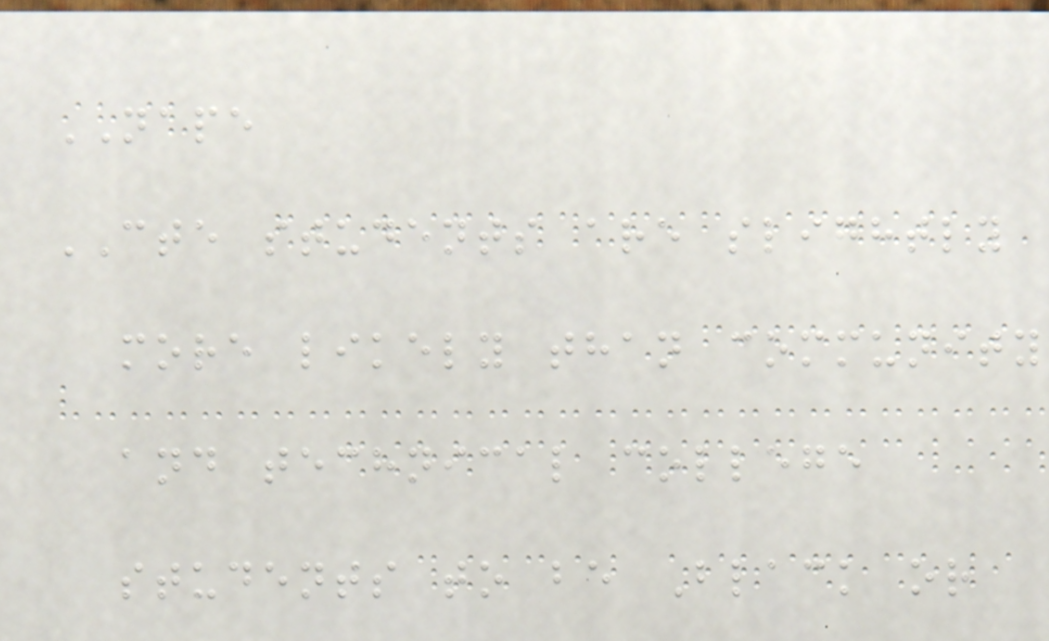NAPE
CTE students are slightly
more likely than community
and technical college
students to be Black or
